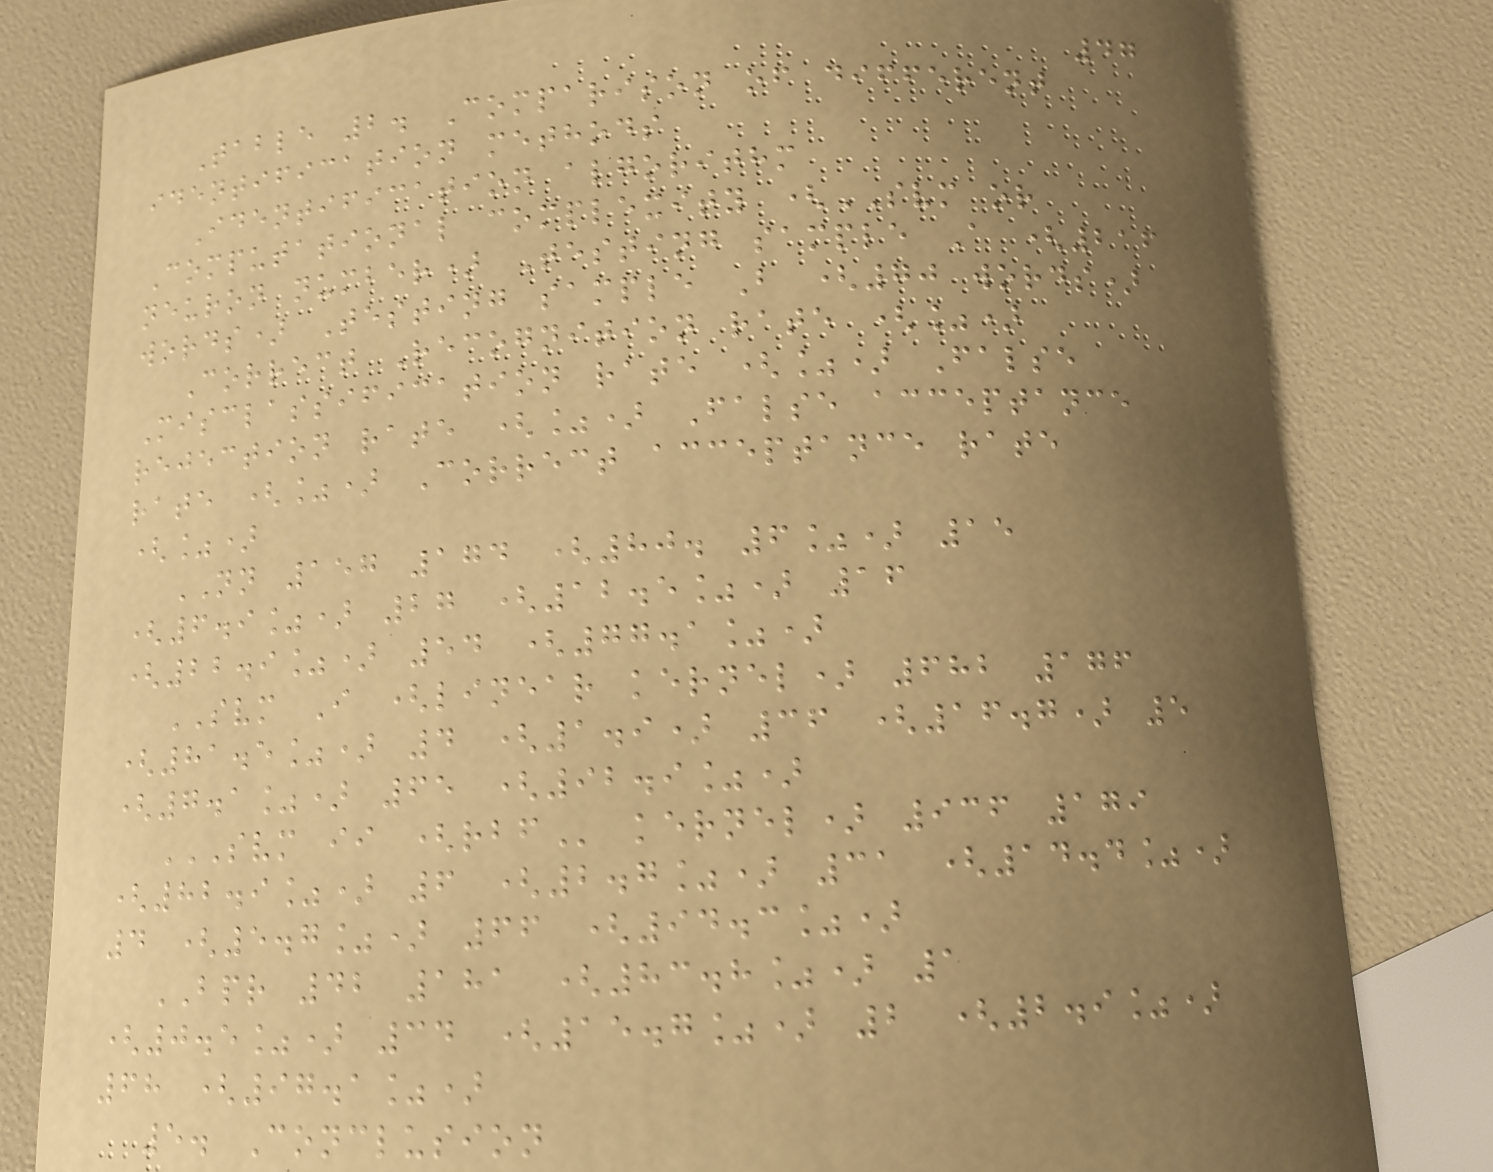47
Table 2. Comparison of different
identification methods
Identification algorithm
Computational complexity (SVM or
neuron number) Testing sample A (216
words) Testing sample B (70 words)
Correct Recognition rate (%)
Misclassification rate (%) False
rejection rate (%) False acceptance
rate (%) Correct acceptance rate
(%)
NN 157 174 (80. 6%) 15
(6.9%) 27 (12.5%) 16
(22.9%) 54 (77.1%)
SVM I (linear kernel) 682 176
(81.5%) 4 (1.9) 36 (16.7) 5
(7.1%) 65 (92.9%)
SVM II (RBF kernel) 936 179
(82.9%) 6 (2.7%) 31 (14.4%)
4 (5.7%) 66 (94.3%)
BPR 42 181 (83.8%) 1
(0.5%) 34 (15.7%) 2 (2.9%)
68 (97.1%)
5. Conclusion
